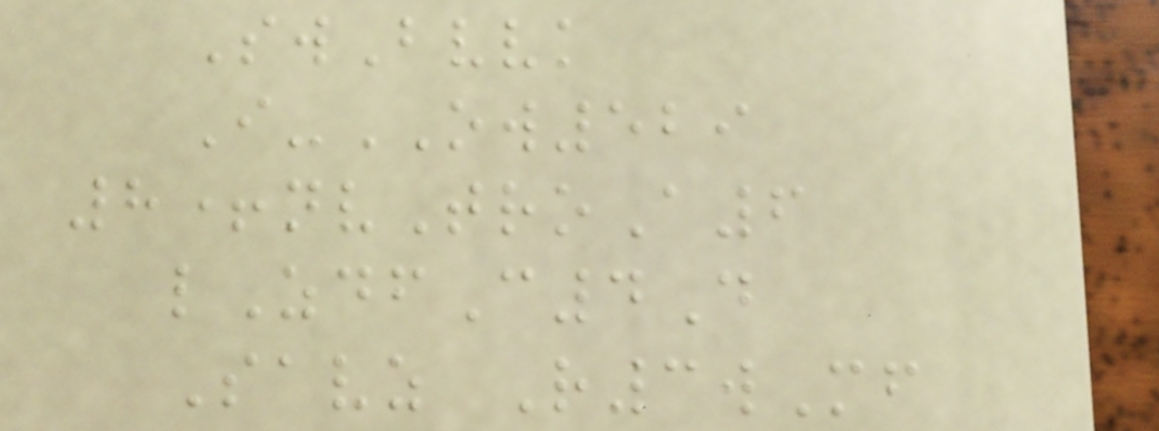SwBvvk
I-OW529
8+nvTroA6
lZdfC4D
Savz R3wMf
